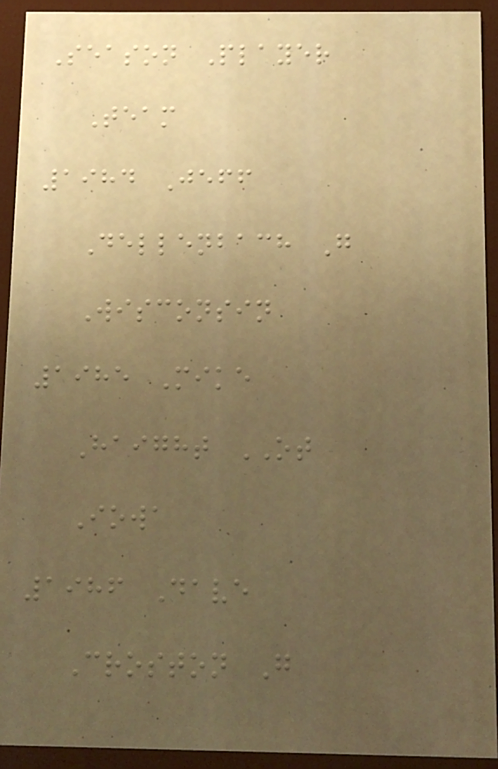Season Player
Team
1984 Jeff
Dellenbach G
Wisconsin
1985 Mike
Haight OT
Iowa
1986 Dave
Croston G
